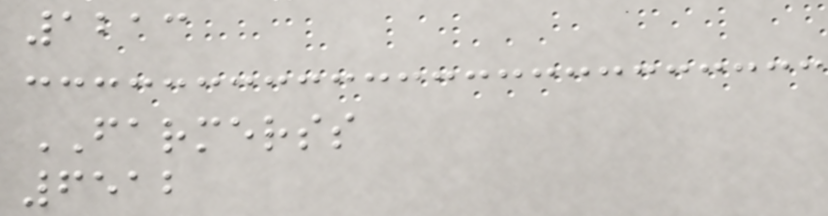1213
FARMERSS
6512
